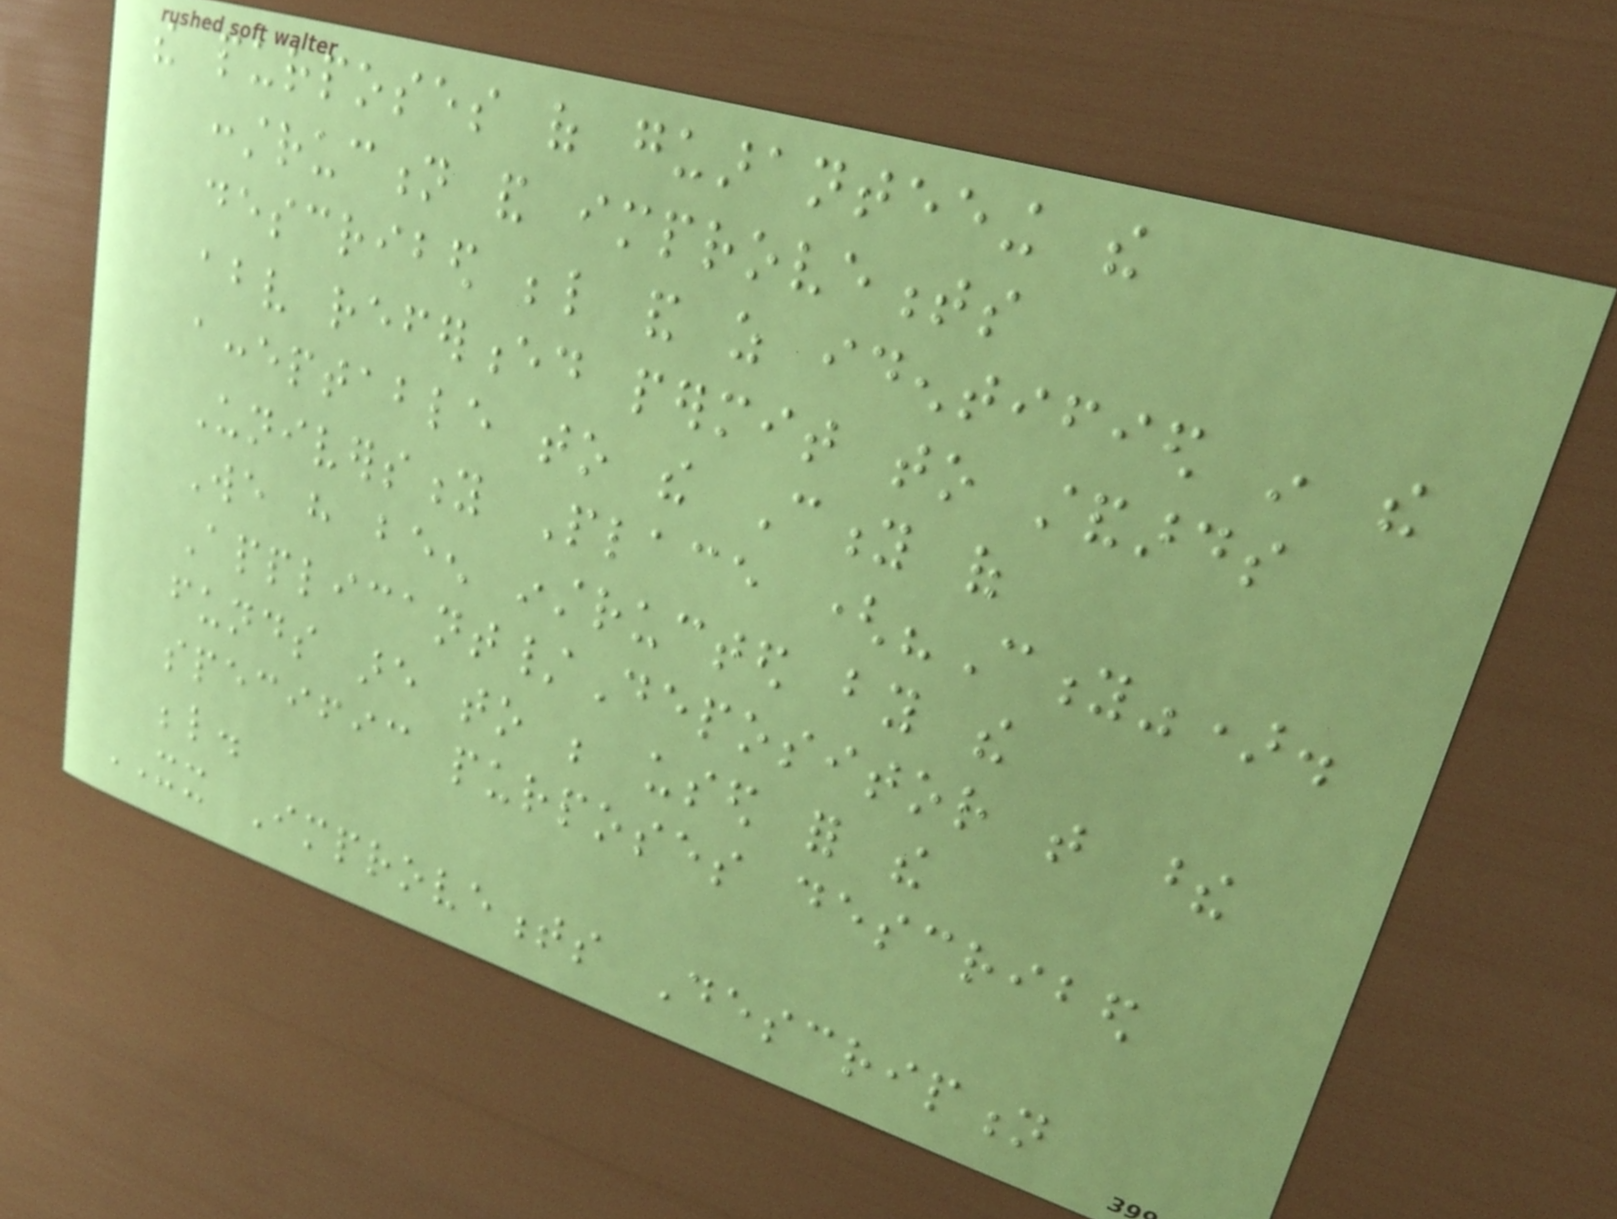the purposes of guaranteeing the
construction and improvements
described below and as identified in the
above referenced permit to standards
acceptable to the City of
University Place ("City").
We have been instructed by the
Applicant/Depositor that these
funds are to be used for the
specific purposes described
below.
XX Improvements Description
